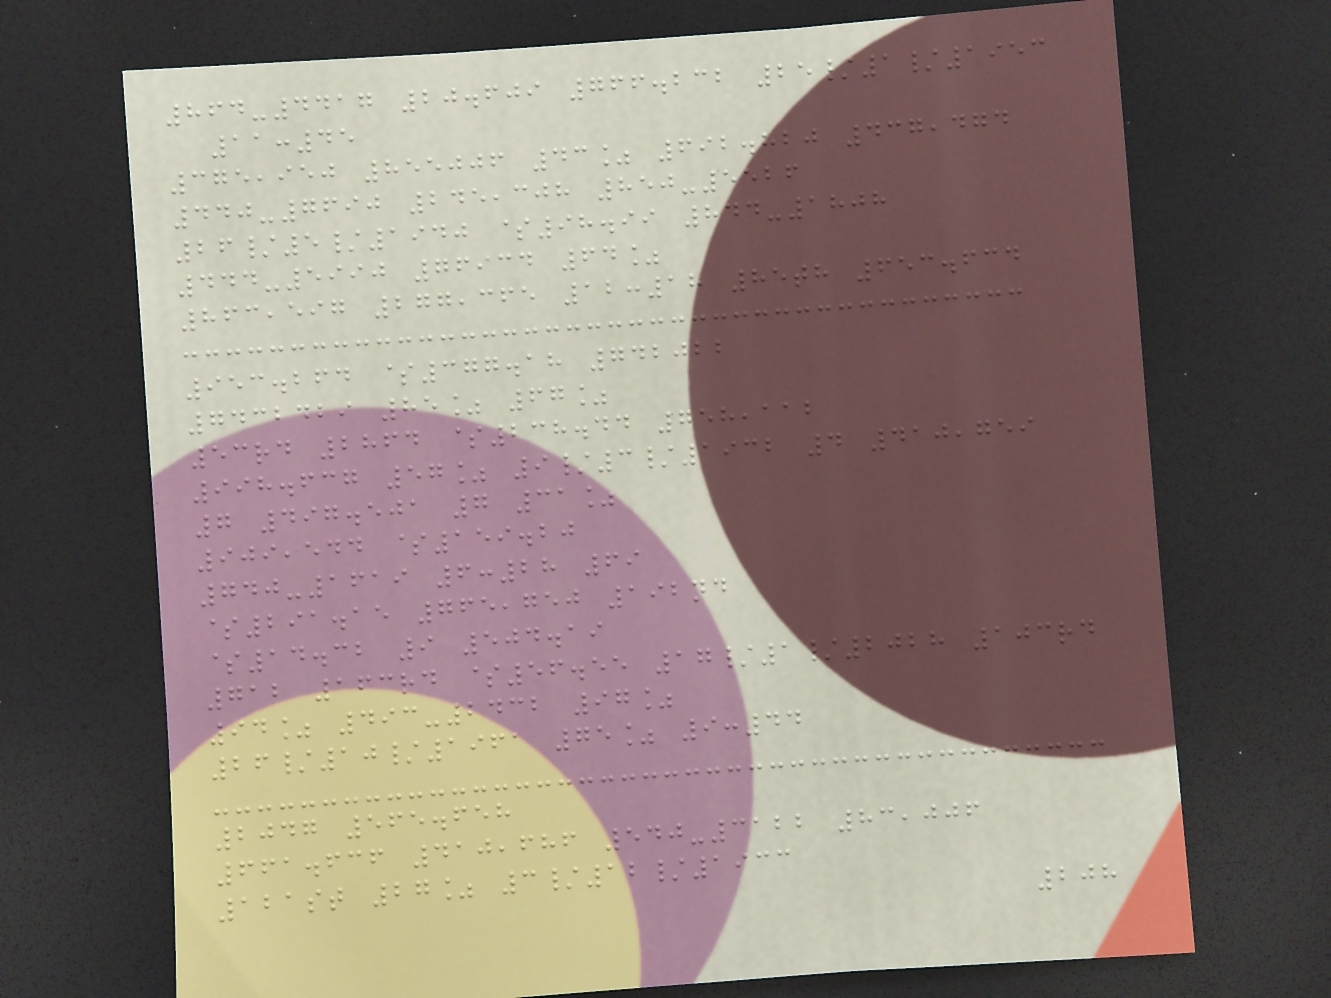864-4417 20.609 766.232 25/1/1953
11:45
375,950 855006 43% 692.820 437,474
440-7690 245,308 850-5526
26/5/1940 $98.99 844-1808
444-5990 76934 64%
863,597 277,365 12:18 85th 653.634
953.264 $377.18 742022
7432429 85% 67%
53rd 2864 $238.44 758,112
998.637 57% 9/3/1932 4 410,759
7 497.501 7 31%
909,544 $159.20
740-1619 6:28 69
$291.15 765,750 192nd
$14.32 9 504.19
712 163rd $56.55 17/1/2028 103rd
94% 493-2432 97%
26/10/1961 75% 9:44
2047 565.658
661.636 410,686 540-3122 83,006
121st 27% 3/12/1933
208
